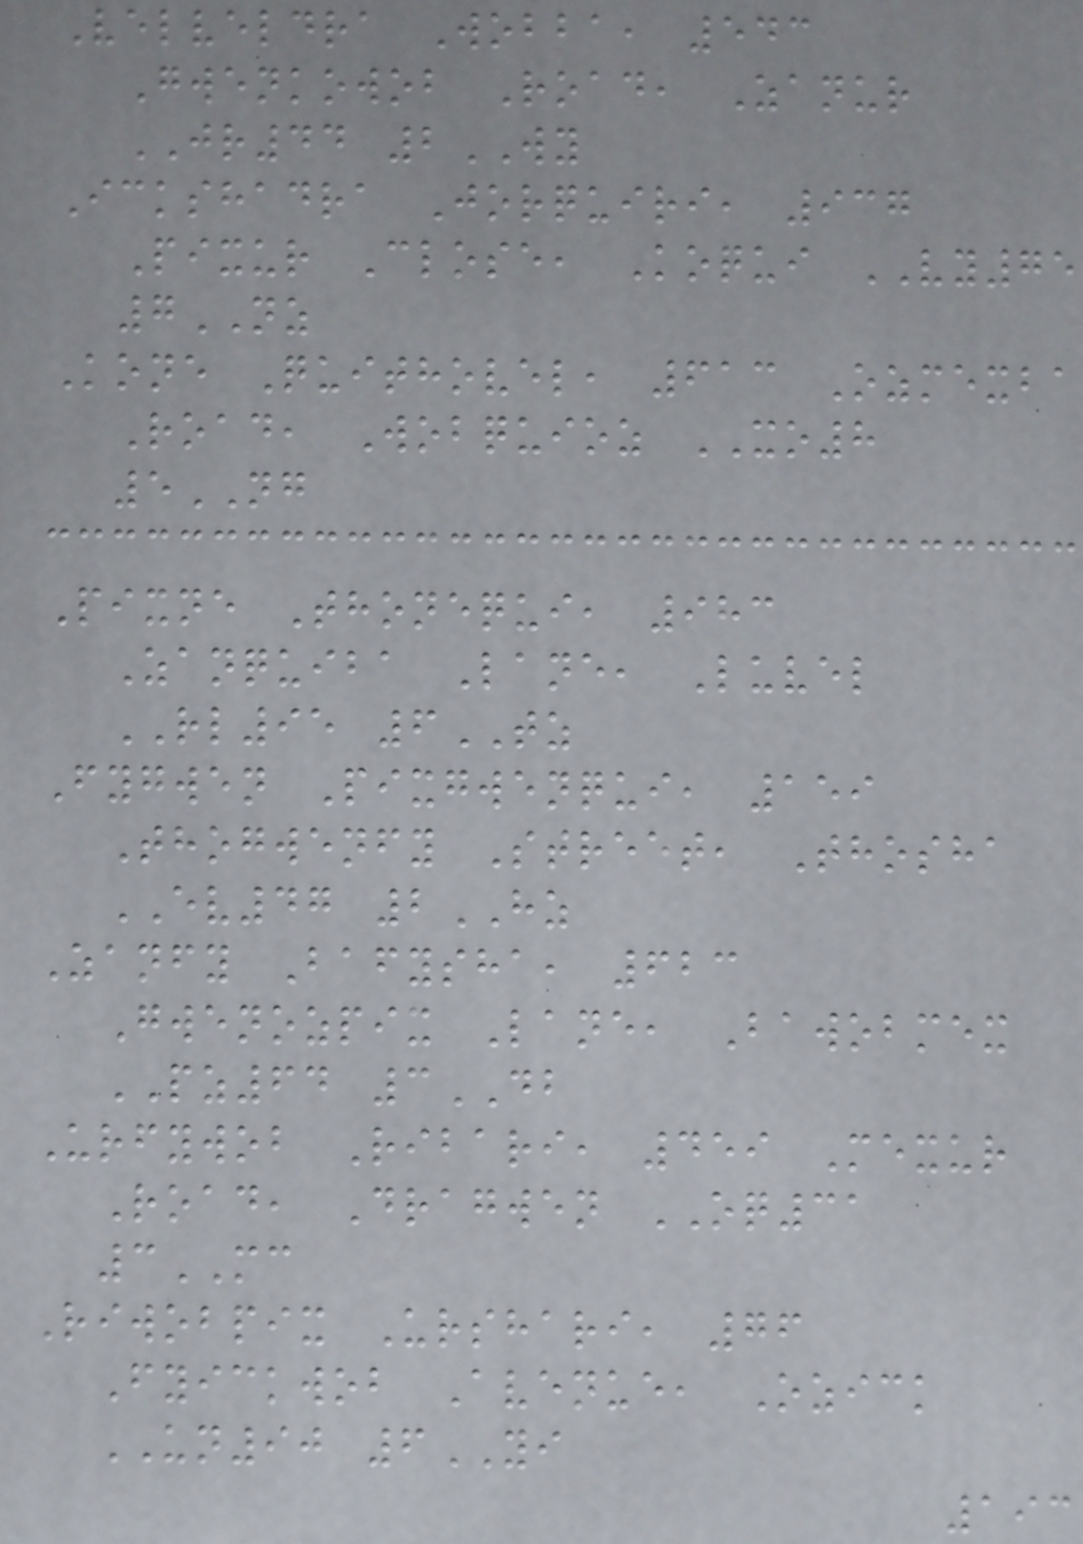Velveldra Wobba, 543
Gwenkowob Road, Zanur
JR44 2WY
Ickshadra Jorquiri, 937
Pixur Close, Koqui VY75
7NZ
Kone Quithovel, 613 Ozmexba
Road, Wobquioz XO8
5NG
Pixne Thonequi, 983
Zanquiba Lane, Luvel
RL95 6TZ
Fygwen Pixgwenqui, 159
Thogwenfy Street, Thosha
EV47 2HZ
Zanfy Bafysha, 623
Gwenozpix Lane, Bawobmex
PZ64 3DB
Urfywob Ribari, 459 Mexur
Road, Dragwen OQ31
3MC
Riwobpix Urshari, 76
Fyickwob Avenue, Ozick
UN90 6YI
193
